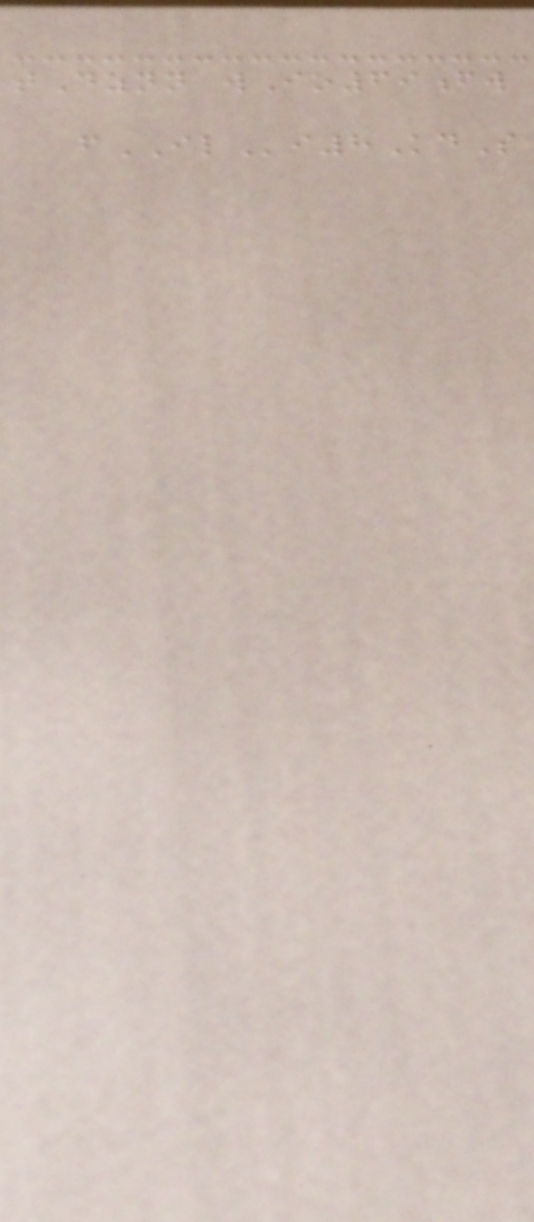tDznn wIo69fw
fILi8KdS
